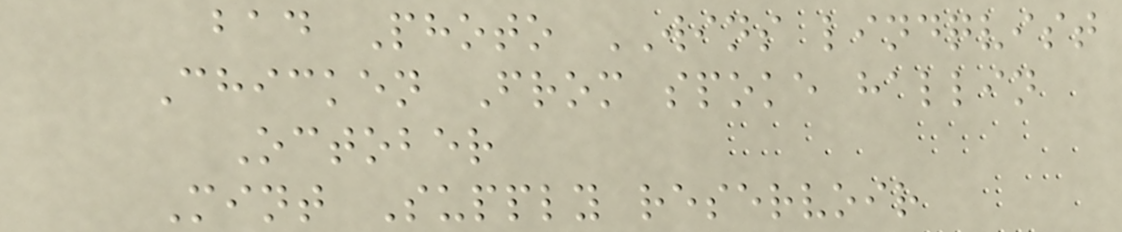bad Photo WINS lindqvist
Chicken From spoke hallin
October
Mint Supply reservoir
